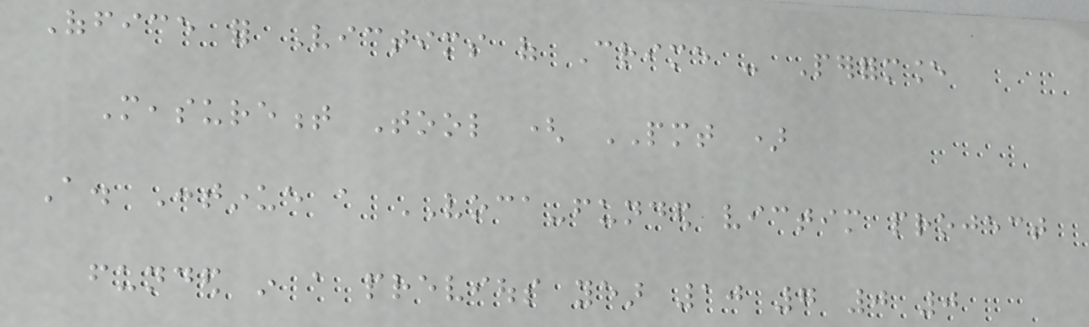Office for Victims of Crime - Performance
Measurement Tool ( PMT )
A. Continue a VOCA-funded victim project
funded in a previous year 10 7 0 0
